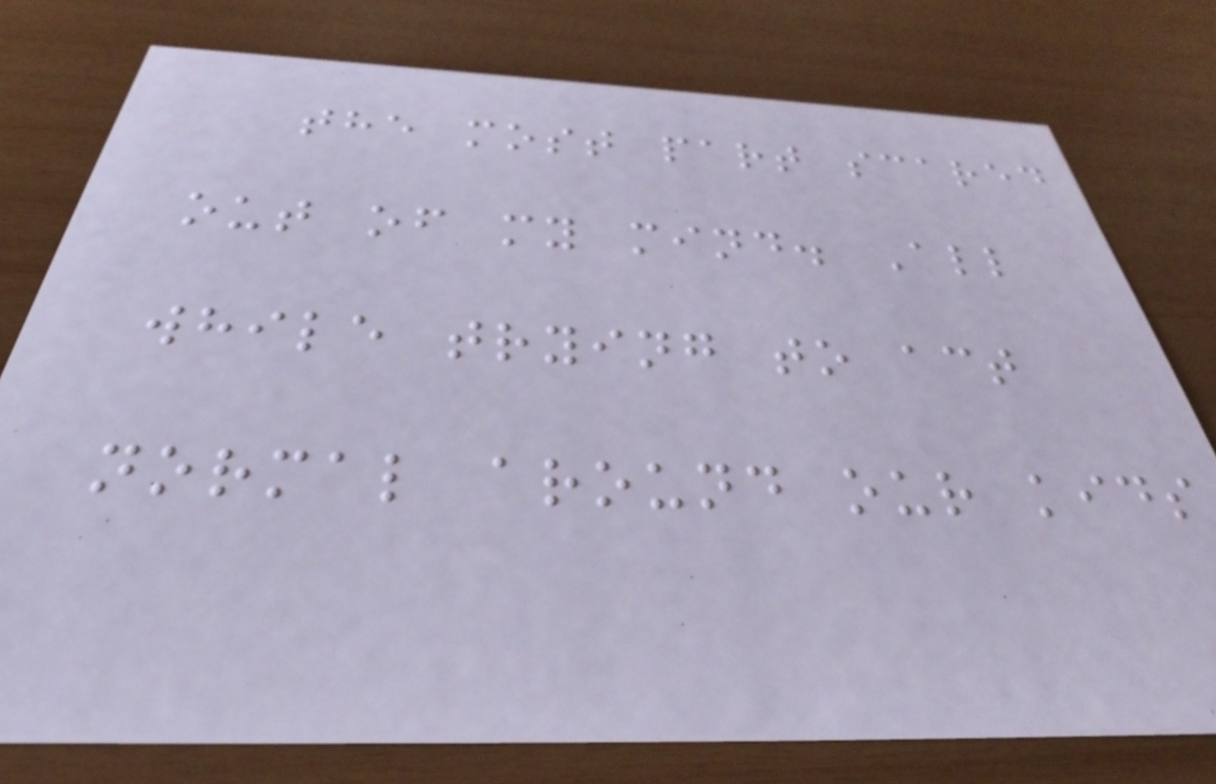the most part scared
out of my mind. All
while trying to act
normal around our kids
